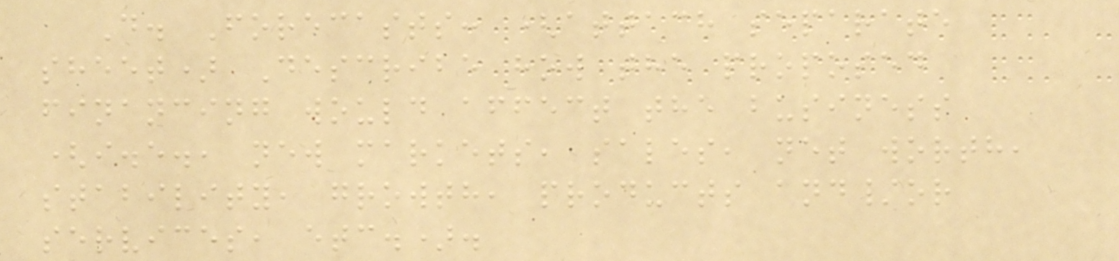D. Forecasts: (attach separate
sheet) Describe how the proposed
financing would affect the business
(i.e., new markets, sales, net worth,
stability, growth, products and/or
services, etc.).
